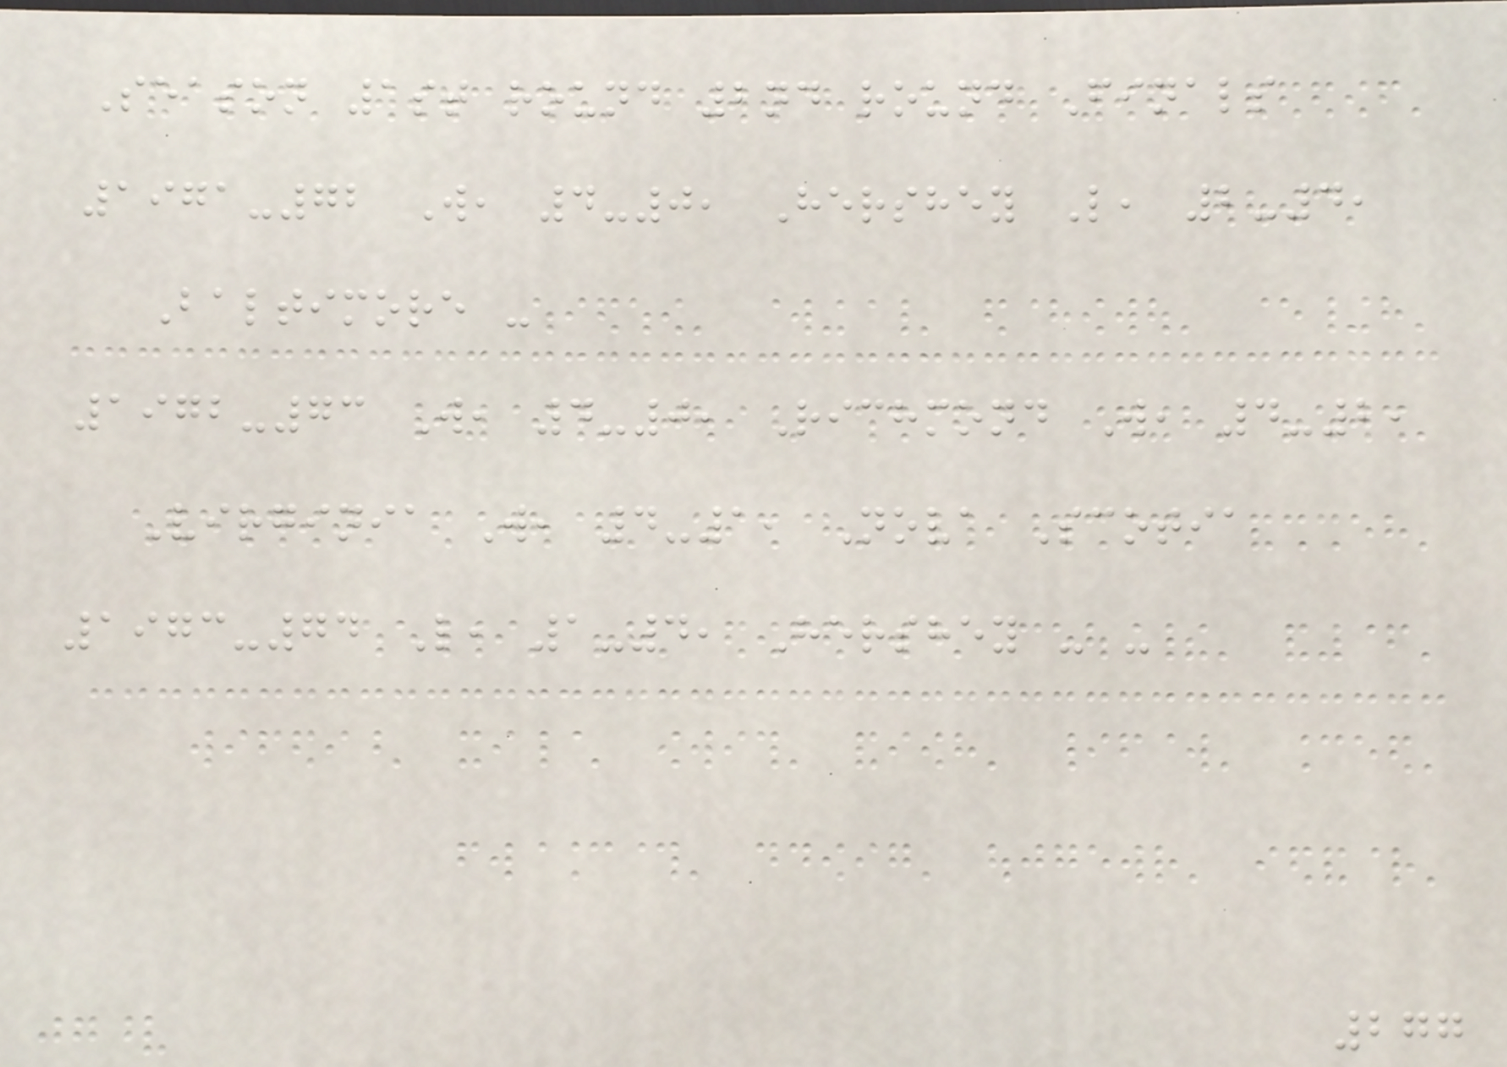Season 1st round 2nd round Finals
1971-72 W, 4-0, Hershey L, 2-4,
Baltimore -
1972-73 W, 4-0, Richmond W, 4-2,
Virginia W, 4-1, Nova Scotia
1973-74 L, 1-4, Hershey - -
277
